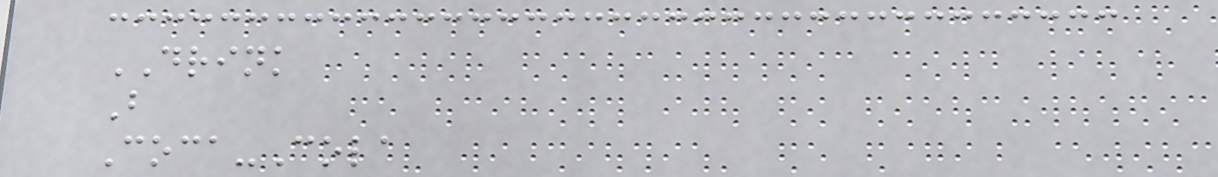DRINK
B
Coca-Cola
